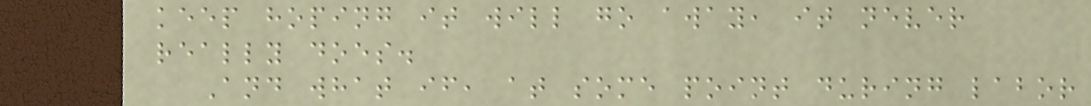keep hoping it will go away, it never
really does.
And what if, at some point during labor
